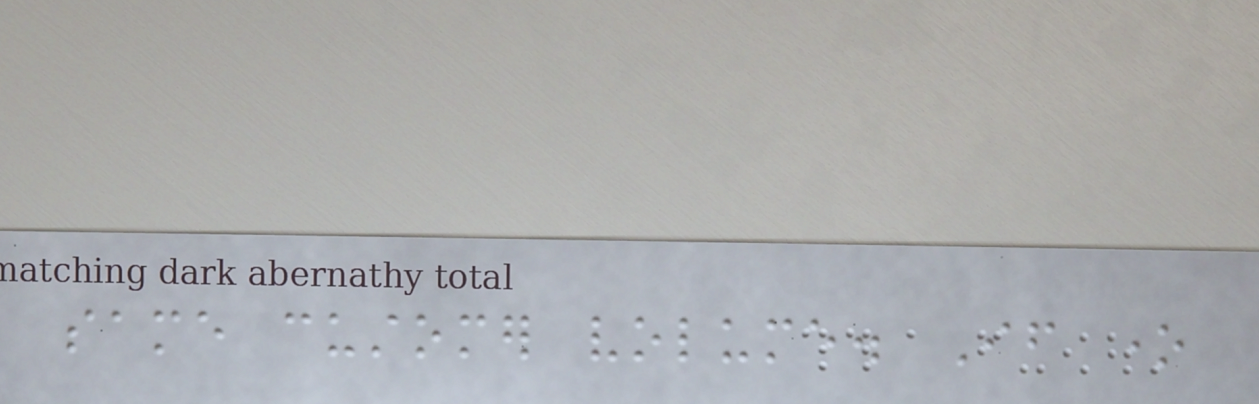same customer volume. If one
